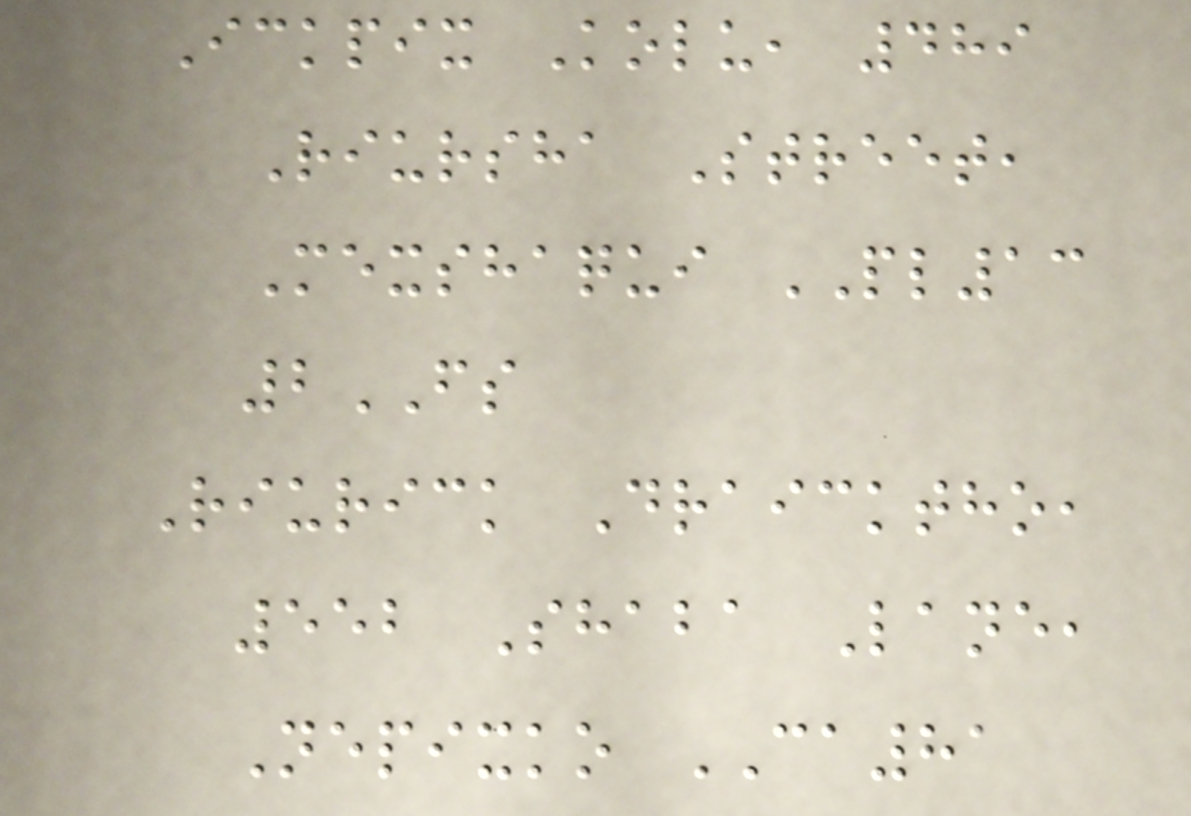Ickpix Kolu, 489
Riursha Street,
Mexshaqui PL13
2FS
Riurick Draicktho,
552 Shaba Lane,
Nepixko CA81
